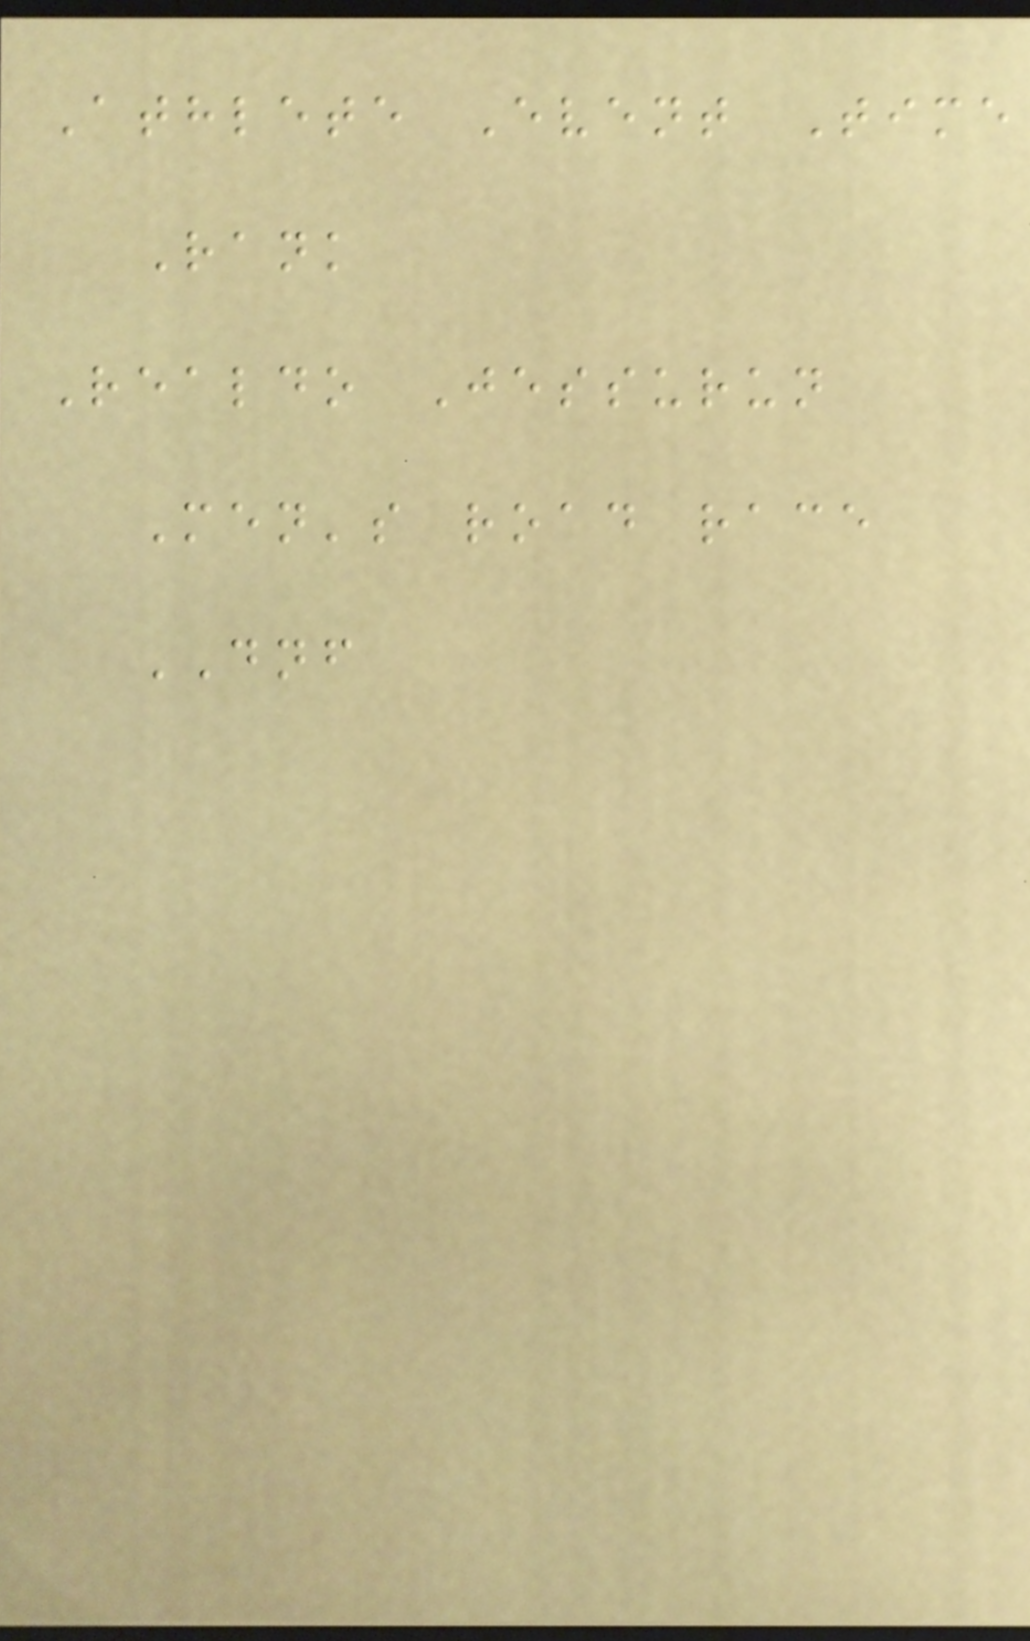Athlete Event Time
Rank
Realdo Jessurun
Men's road race
DNF
